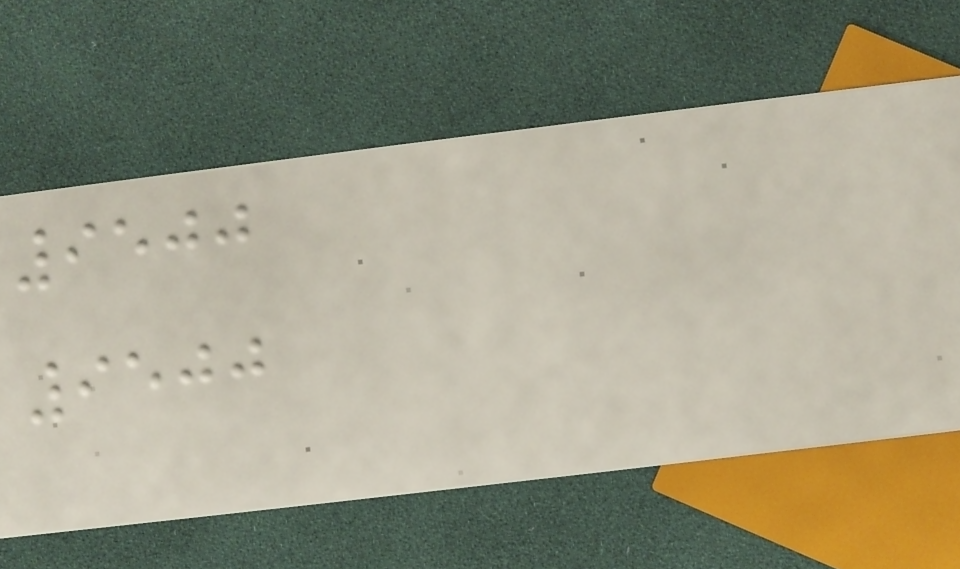9500
9500
